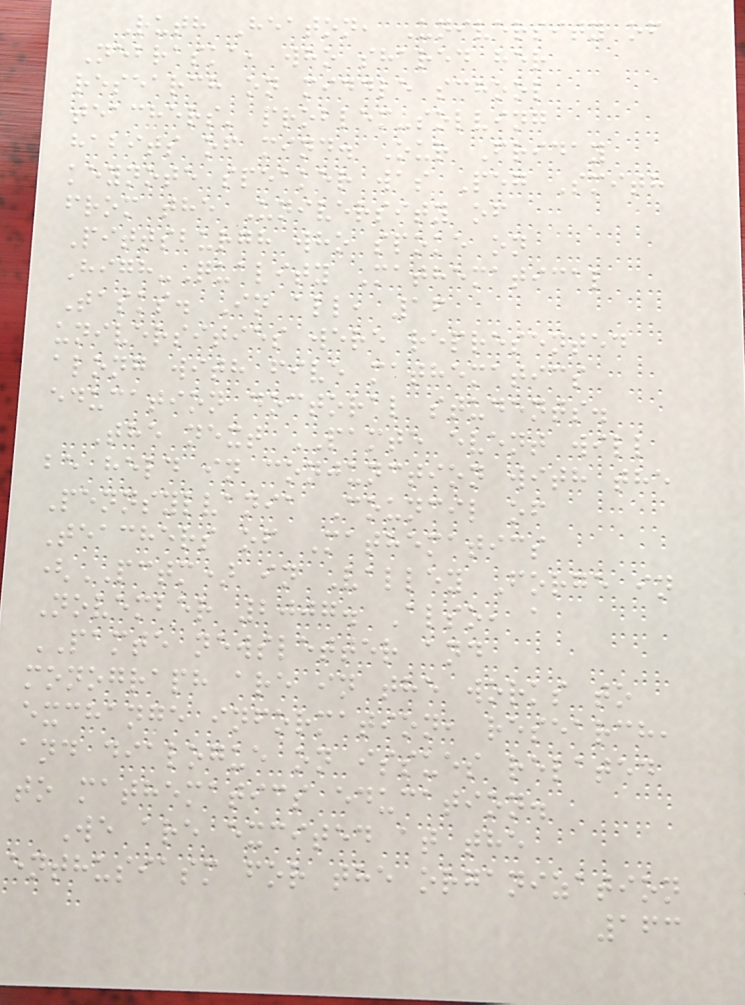Ruth Heaton, University of
Nebraska, who shared her
research on middle school
teachers' problem-solving
habits of mind. Our Friday
keynote speaker was Peg Smith
from the University of
Pittsburgh who spoke on
High-Quality Mathematical
Tasks. In all, 16
universities were represented
along with five mathematics
education doctoral students.
The next PAMTE event will
be held in conjunction with the
Pennsylvania Council of
Teachers of Mathematics
(PCTM) in Valley Forge in
November 2007. Also, a
PAMTE newsletter and
monograph are in the works to
exchange information, research,
and dialogue on issues related
to mathematics education.
We are excited at the
enthusiasm for the organization
163
